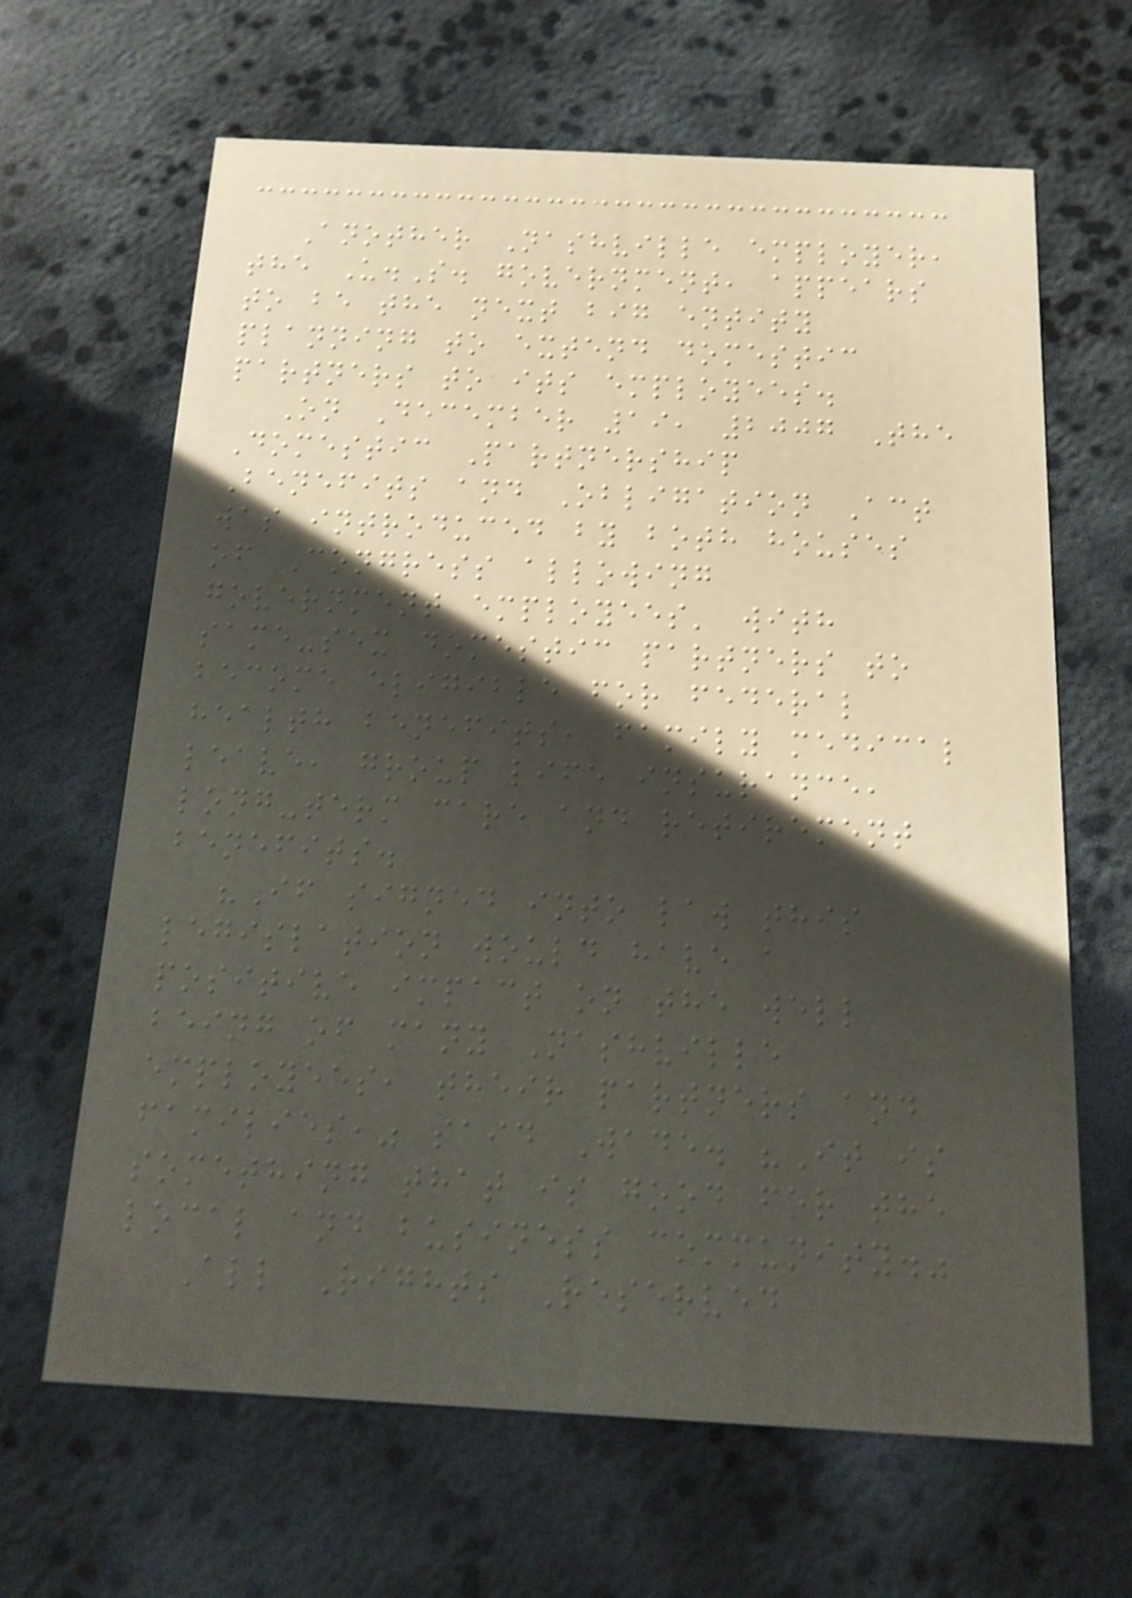Another Nashville employer,
the U.S. government, appears
to be the next big entity
planning to extend domestic
partners to its employees.
On December 19, 2007 The
Domestic Partnership
Benefits and Obligation Act
was introduced by both houses
of Congress allowing
government employees' with
same-sex domestic partners to
become eligible for federal
health benefits, family medical
leave, group life insurance,
long-term care and retirement
benefits.
"If signed into law this
legislation would have a
positive impact on the well
being of many Nashville
employees, their partners and
families," said Wade. "It is
something that is good for the
local and business community."
All Rights Reserved
